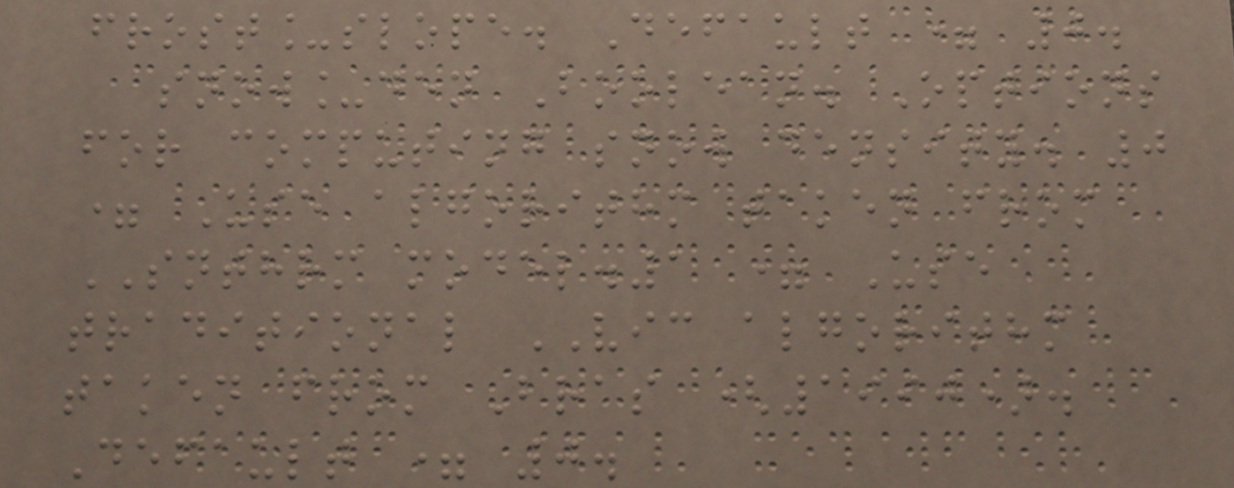frost_slope. Default = 0.
snow_den Boolean. Options
for computing snow density. 0
= Use algorithm taken from
SNTHRM model.1 = Use
traditional VIC algorithm
taken from Bras (1990).
Default = 0.
